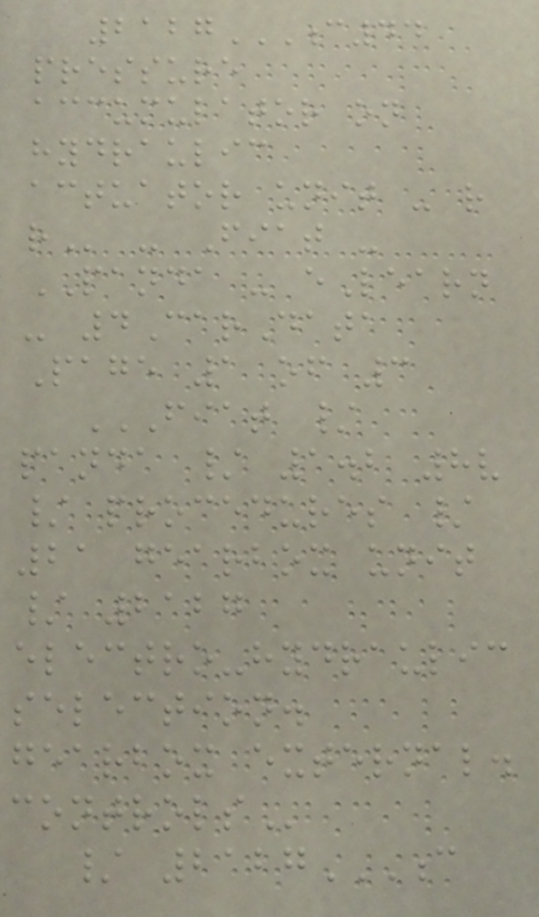2127C44
PRESSURE
ACCUMULATOR ON
HYDRAULIC
ACTUATOR UNIT - R
R - Fiat -
PANDA - eLearn
- 4CarData
Page 1 of 3
FIAT /
PANDA / 1.2 8V
/ PROCEDURES /
21 GEARBOX UNIT
/ 2127
ELECTRO-HYDRAULIC
SELECTION.
GEARBOX EXTERNAL.
CONTROLS
/ 2127C
